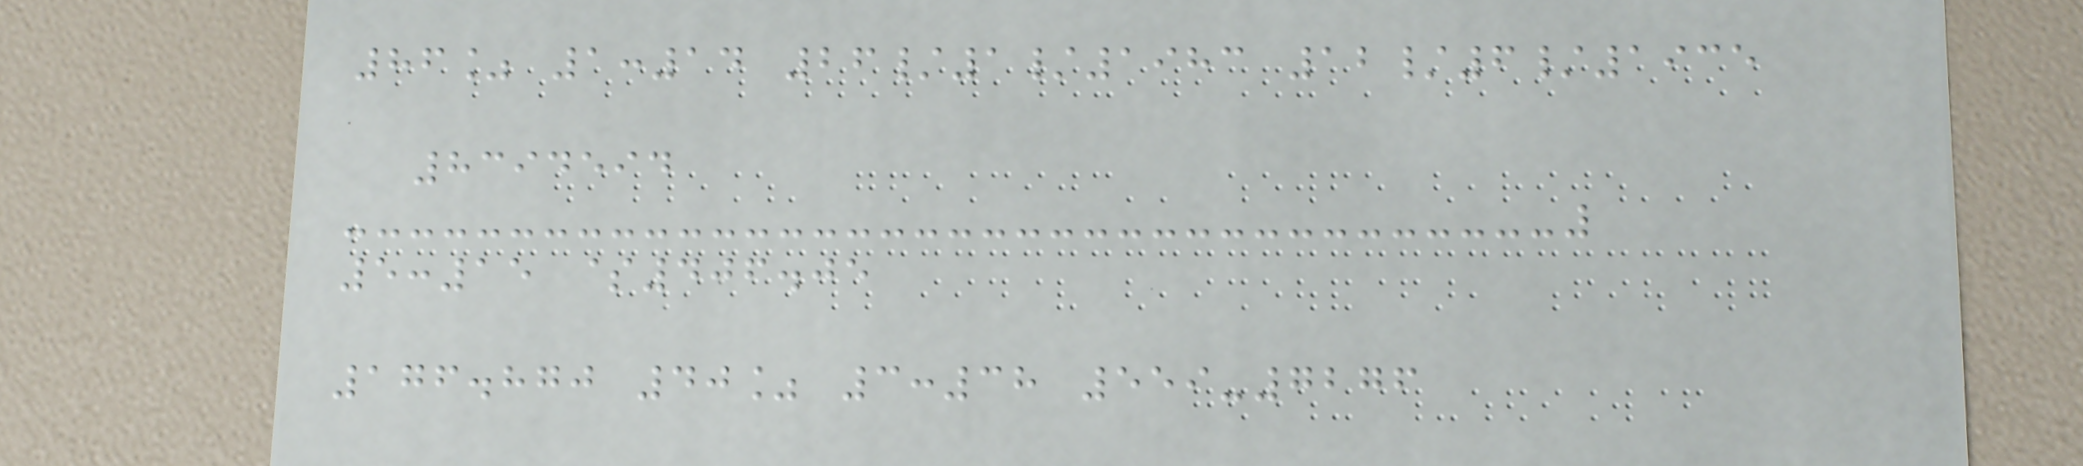86% 1:14 26/1/1983 12/6/1935
8394594
5:15 $406.05
176.870 40% 3:38 559-7276
